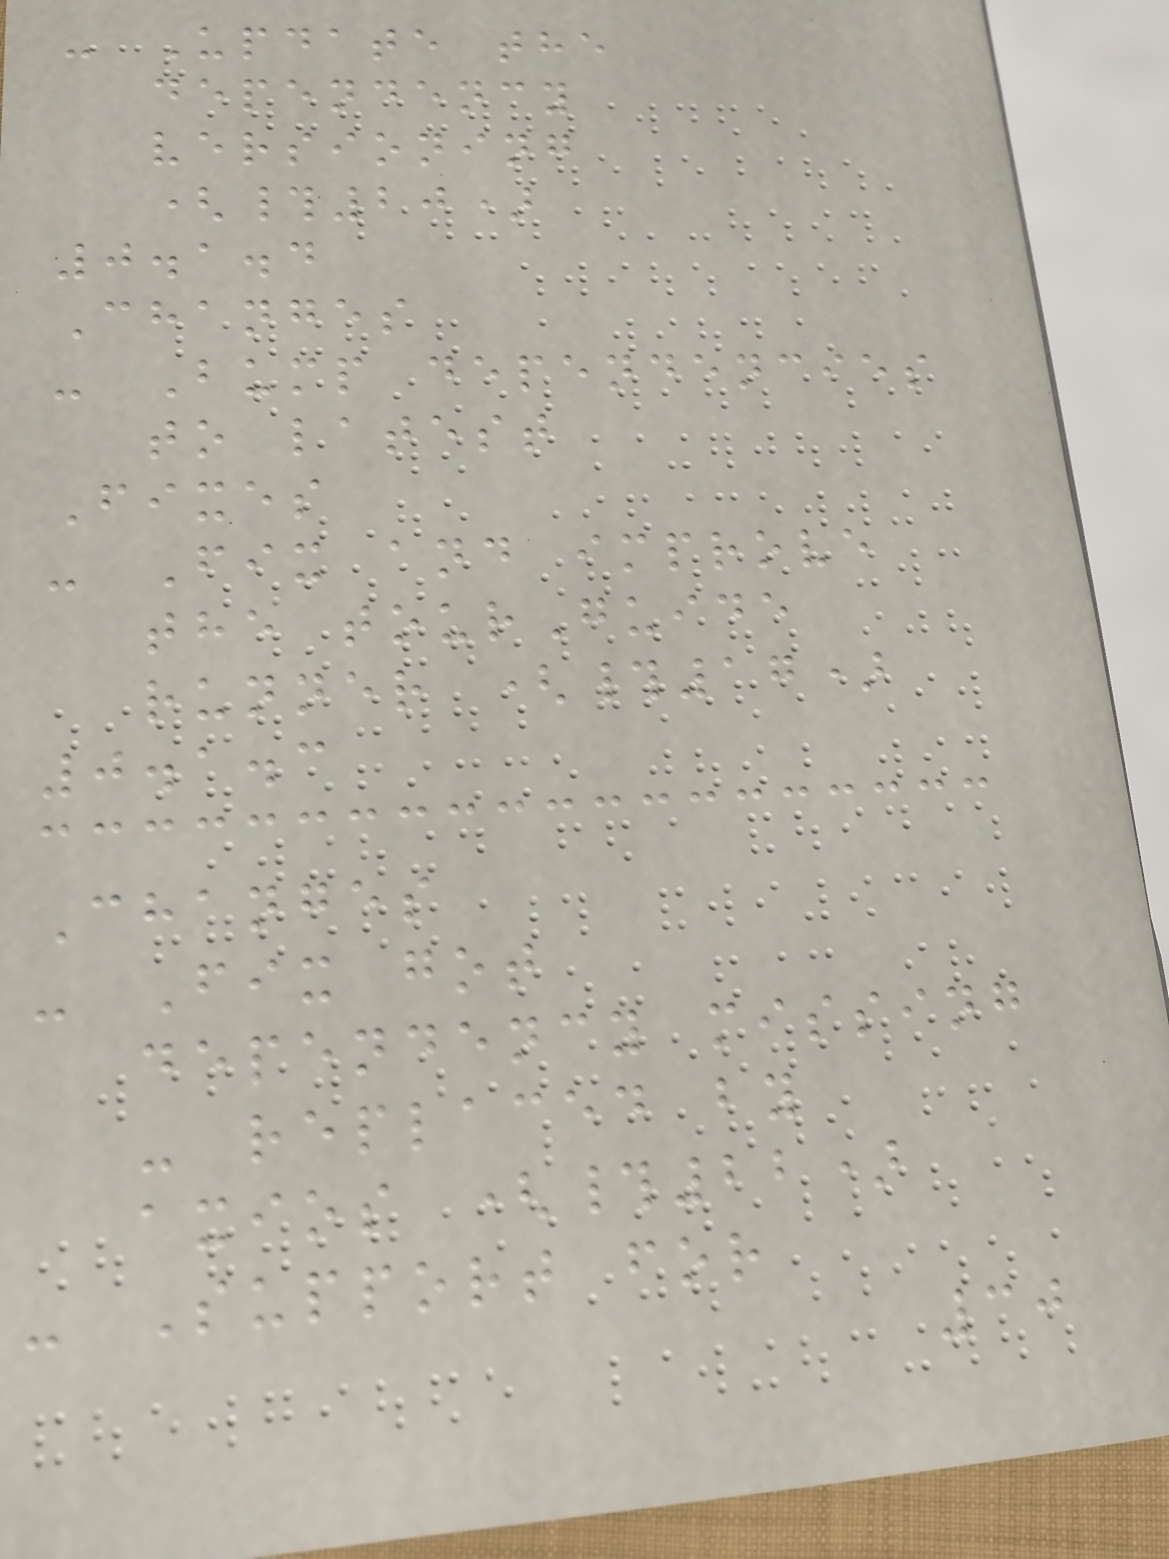- Update the
dependency
versioning
(#20)
0.1.4
Changes
- Bump dependencies
to latest
Fixes
- Fix and improve
the tourGuide
runner (#17)
0.1.3
Changes
- Fix got
dependency missing
- replaced by
axios (#22)
- Support for
30
